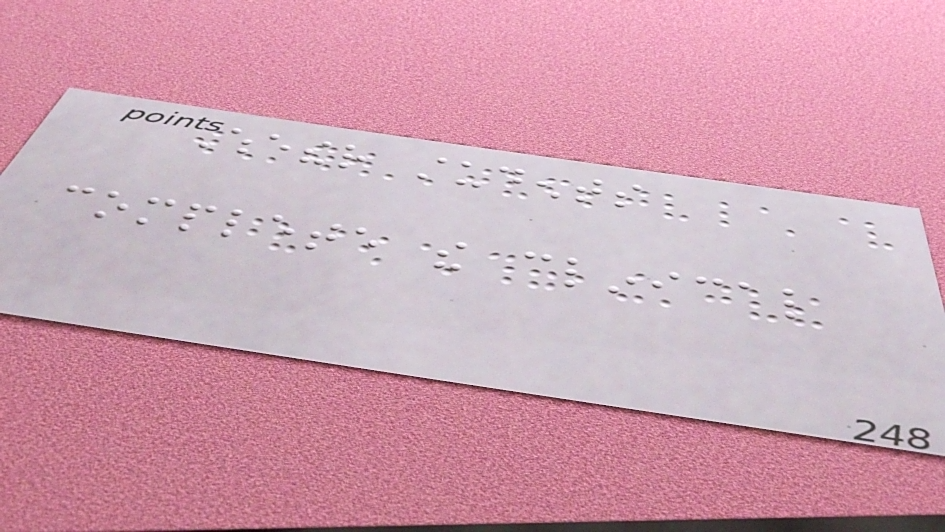Whether students
complete the clinical
